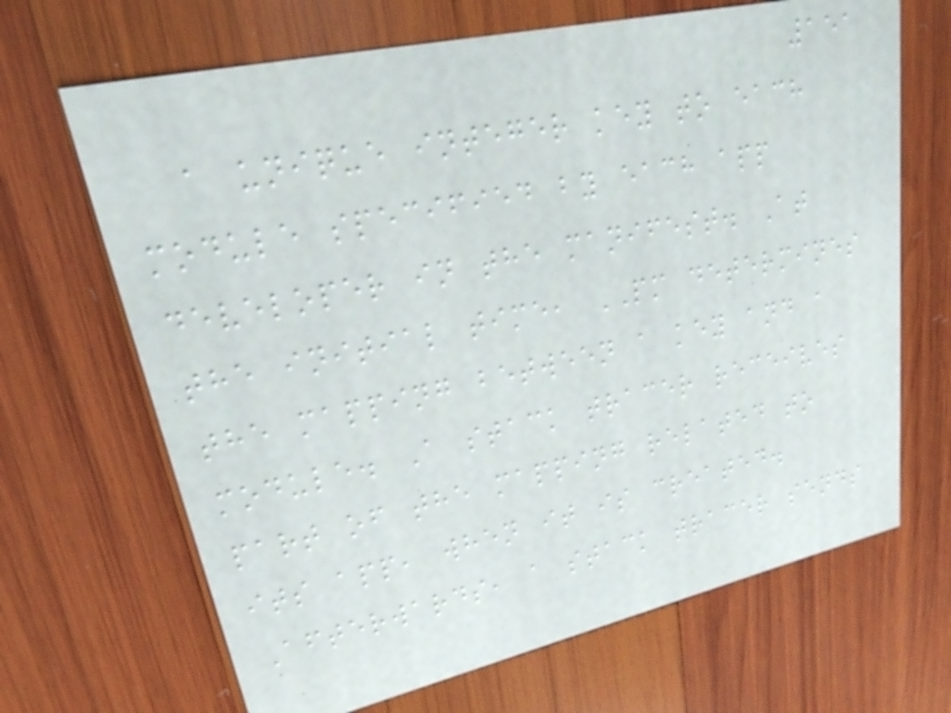151
a unique integer key to each
module specified by each app
developer in the manifest. At
the initial time, PM determines
the mapping between a key and a
module. A stack tracer receives
part of the mapping related to
its app, when it is created.
Afterwards, a stack tracer sends
